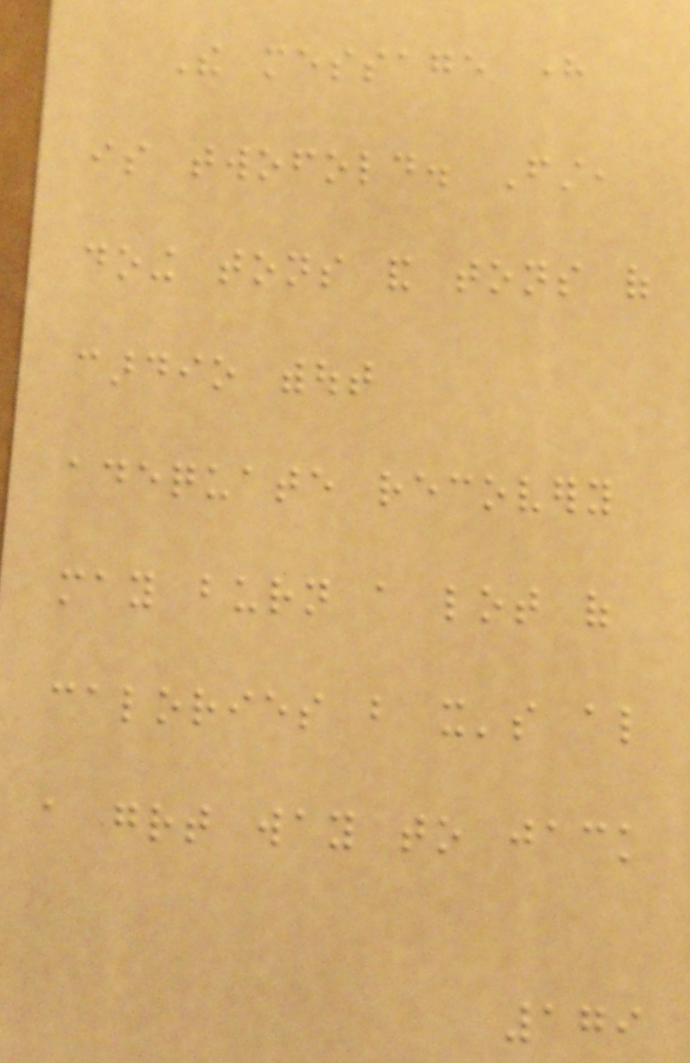The message here
is twofold. First,
doing tons and tons of
cardio without
adequate recovery
may burn a lot of
calories but it's also
a great way to jack
179
